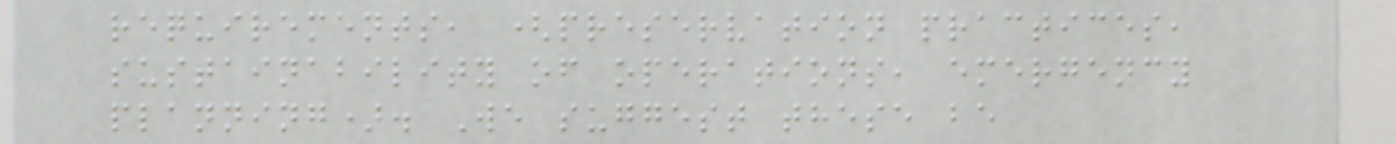requirements, (preservation practices,
sustainability of operations, emergency
planning). We suggest these be
